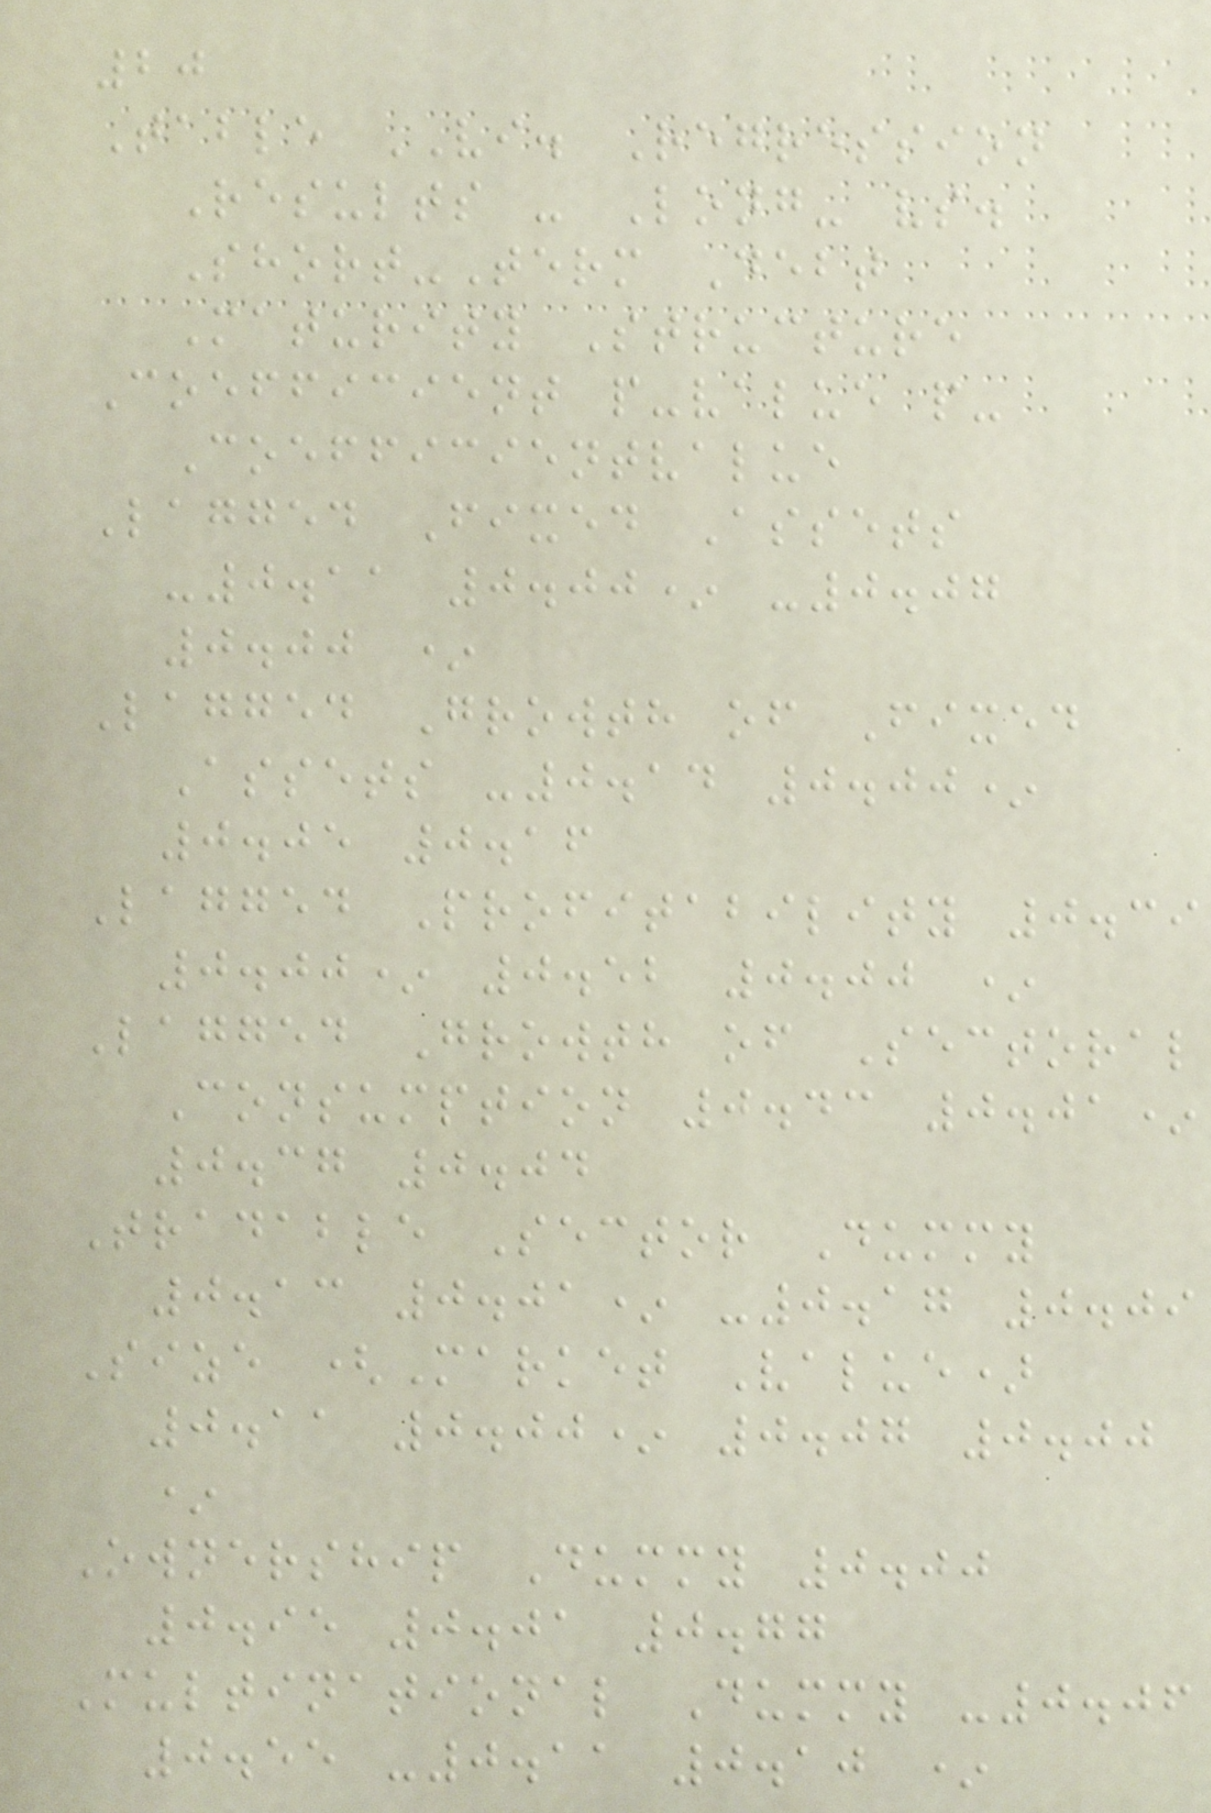20
Table VI. Regression
Results - Long- vs.
Short-Term Debt
Maturity Structure
Coefficient p-value p-
Coefficientvalue
Lagged Fixed Assets
-0.11 0.00* -0.07
0.00 *
Lagged Growth of Fixed
Assets -0.14 0.00*
0.05 0.16
Lagged Profitability 0.39
0.00* 0.52 0.00 *
Lagged Growth of Sectoral
Consumption 0.43 0.01*
0.37 0.04
Tradable Sector Dummy
0.13 0.01* -0.17 0.09
Size (Market Value)
0.11 0.00* 0.07 0.00
*
Ownership Dummy 0.00
0.95 0.01 0.77
Multinational Dummy -0.06
0.55 -0.11 0.10 *
